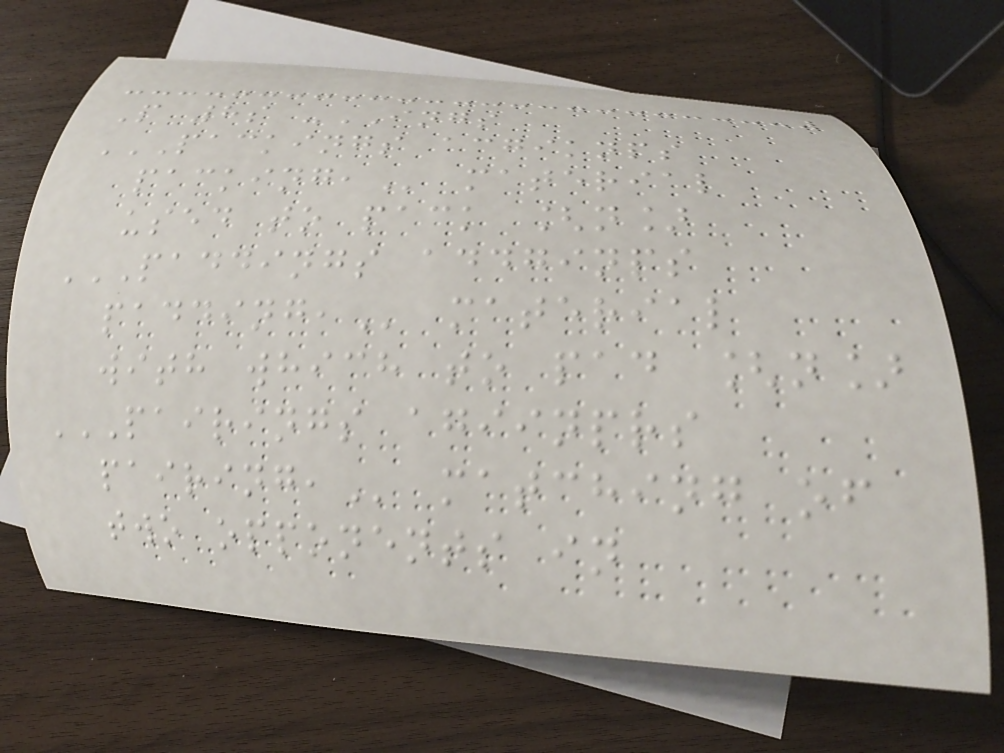P 8s -INGS
PACKINGS ACGIKNPS
PACKING, material
used to pack [n]
PADDINGS ADDGINPS
PADDING, material
with which to pad [n]
PAIRINGS AGIINPRS
PAIRING, matching of
two opponents in
